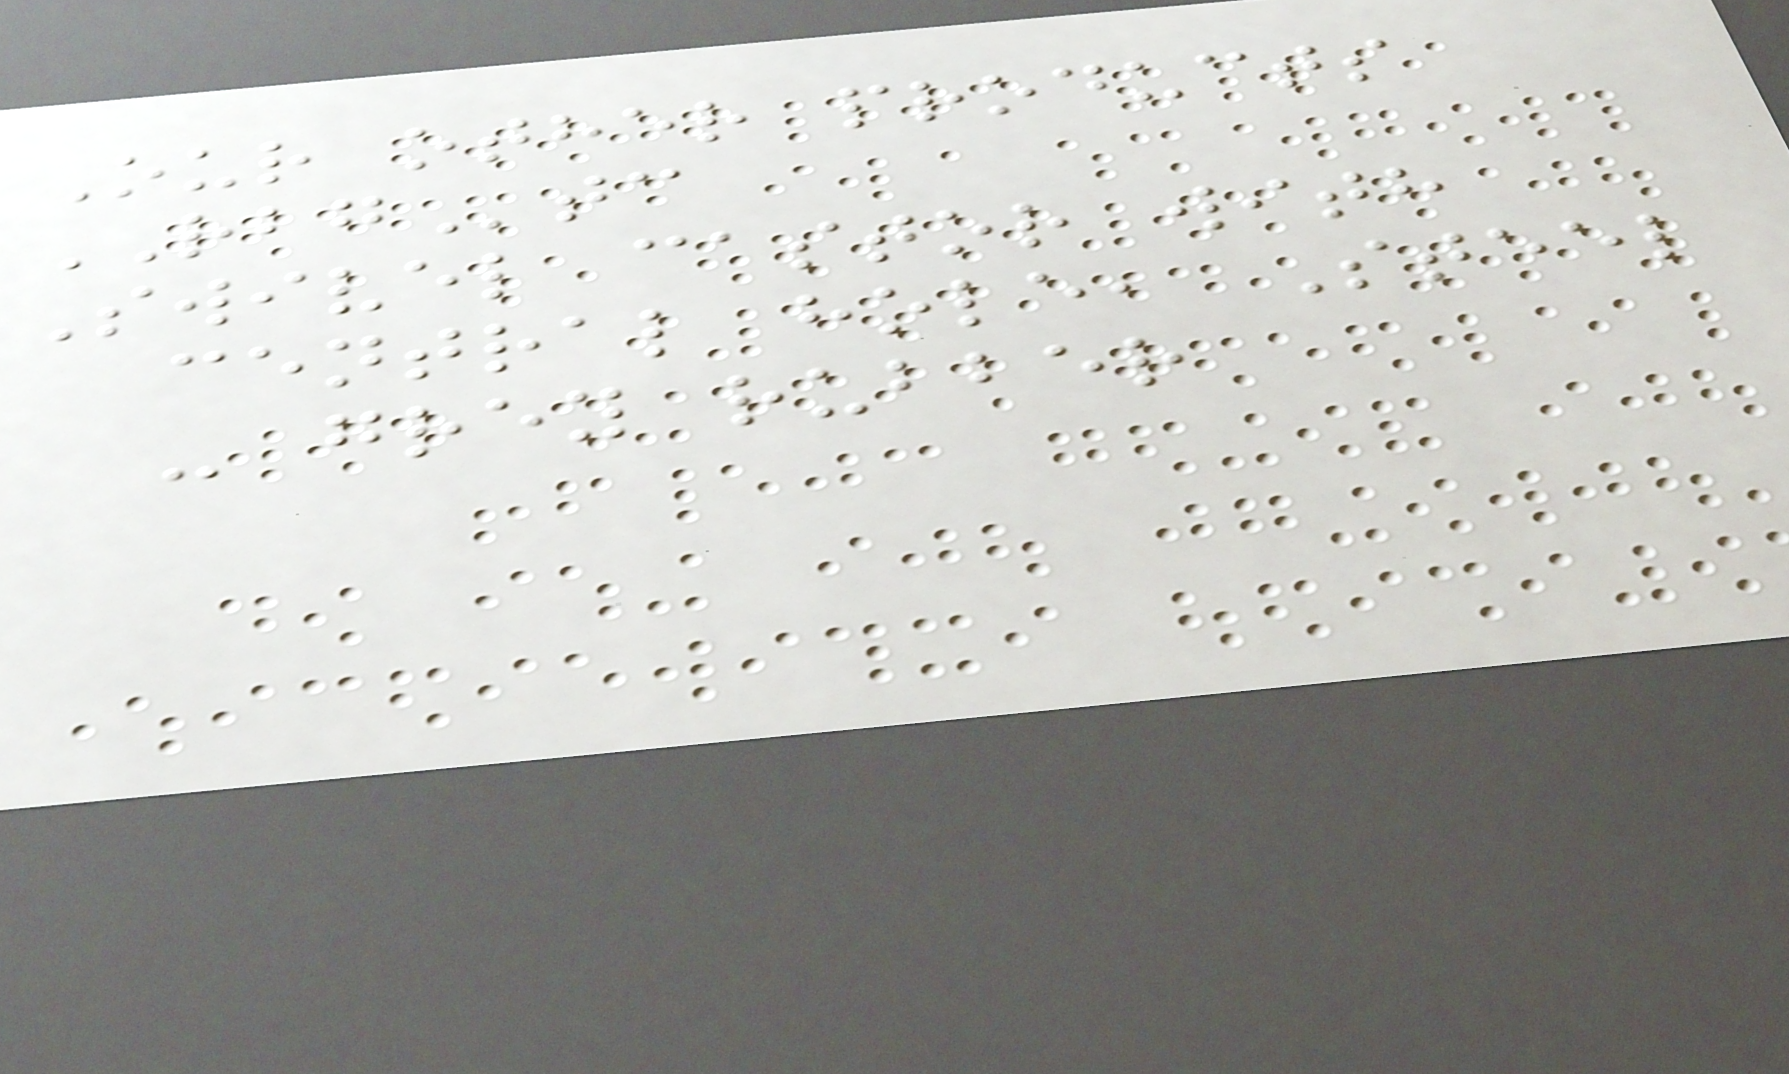Our other products
RBGtc
Swivel castor with
central hole, Steel
- grey rubber
